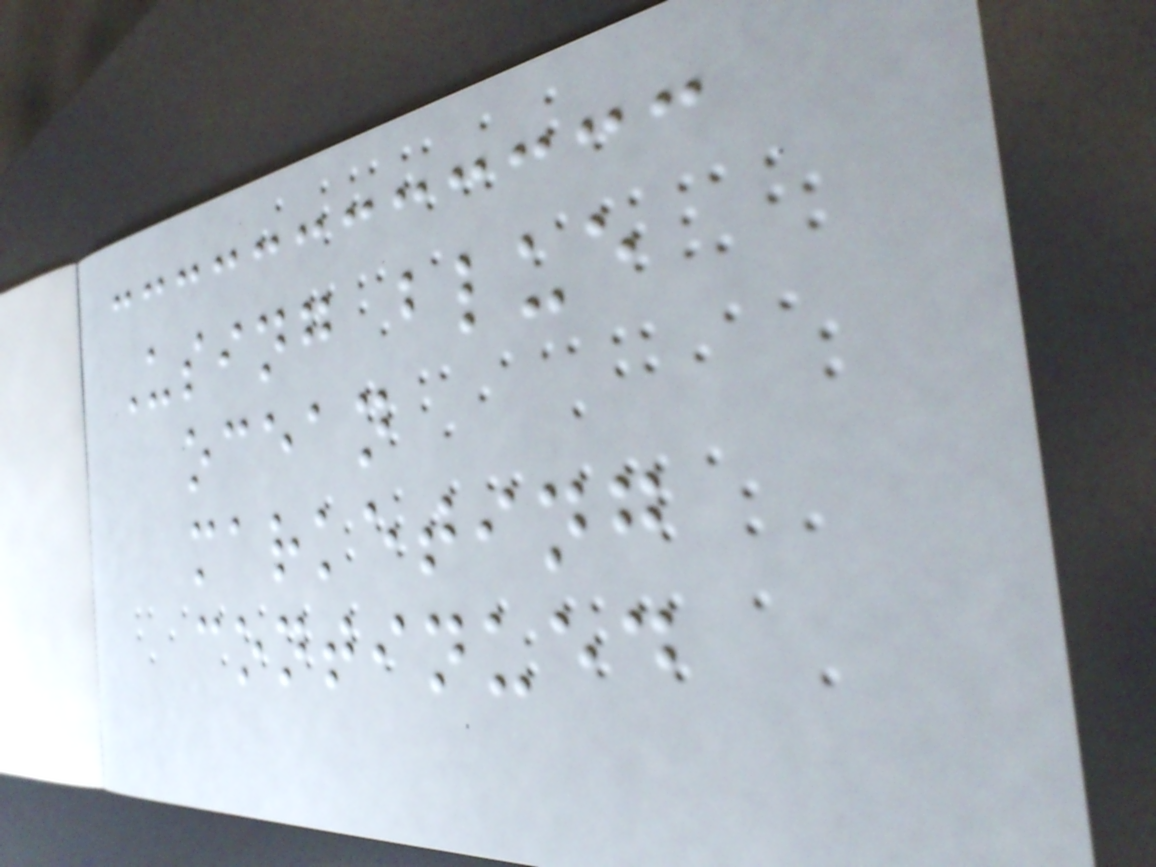Using blue
ocean
marketing
continued
